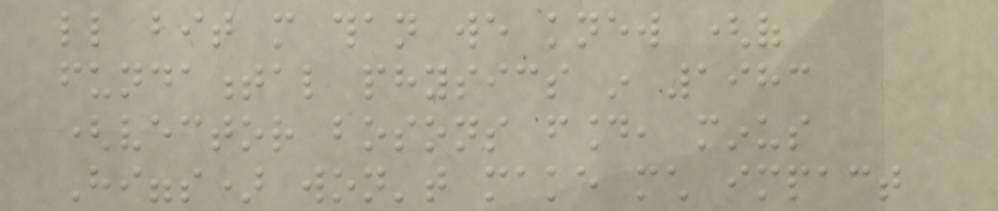little bit more than we knew (of
fundamental physics in 1983
(vector bosons found, minus
Higgs) won't make much impact
